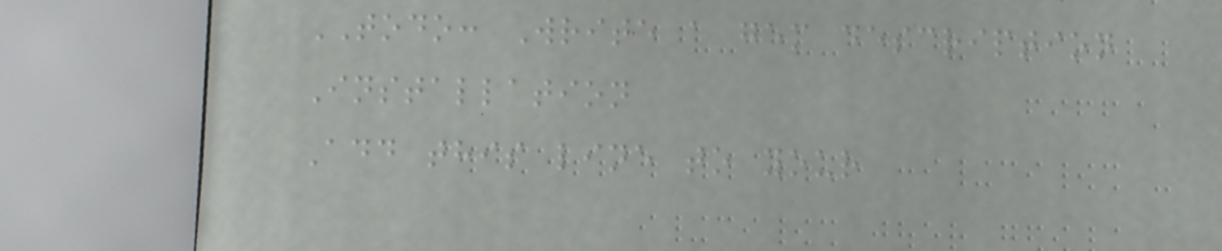TODO: Write a gem description
Installation
Add this line to your
